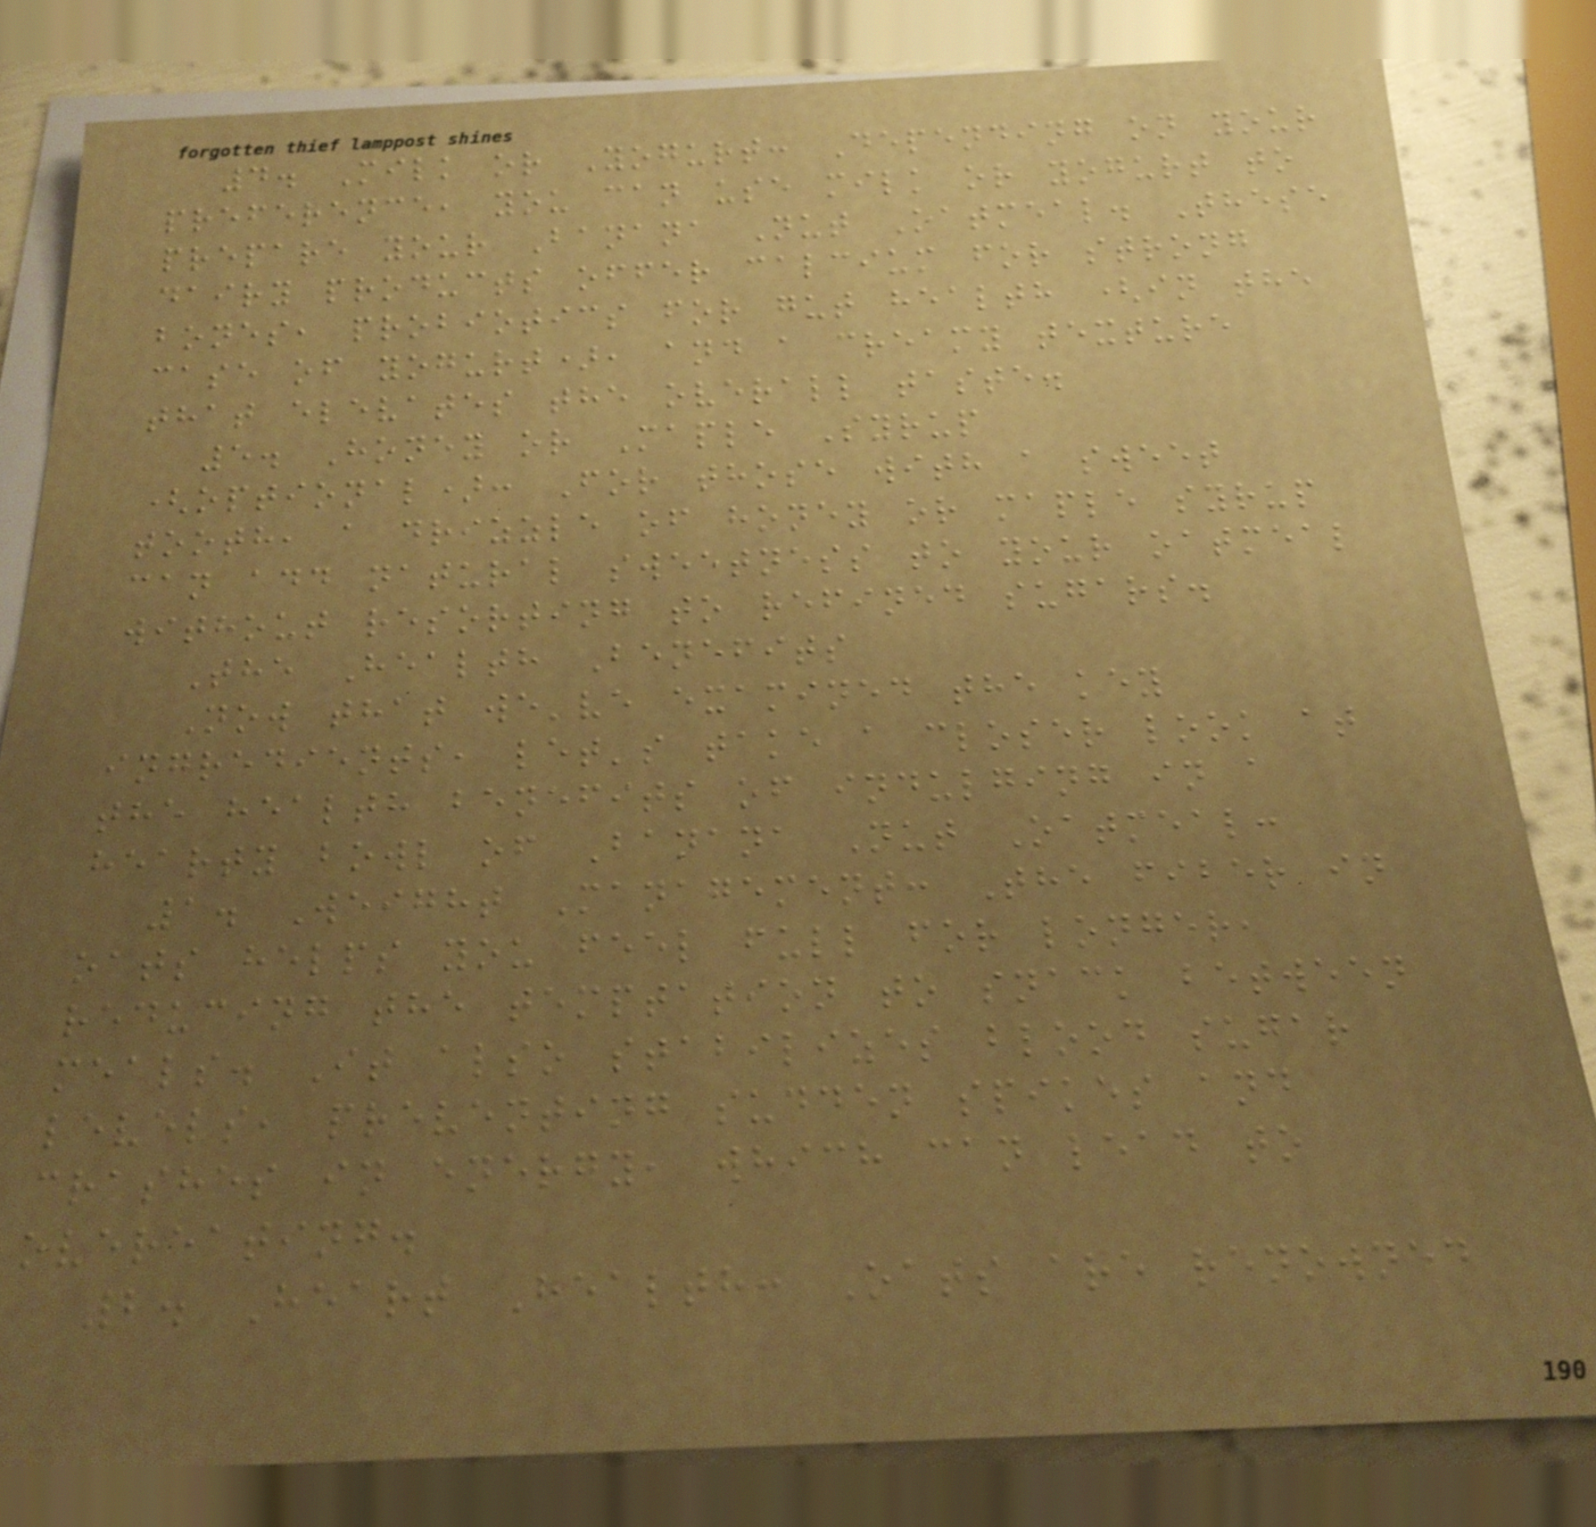4. Milk or Yogurt: Depending on your
preference, you can use milk or yogurt to
prepare your Banana Nut Oatmeal. These
dairy products offer calcium for strong
bones, probiotics for gut health (in the
case of yogurt), and a creamy texture
that elevates the overall taste.
5. Honey or Maple Syrup
(optional): For those with a sweet
tooth, a drizzle of honey or maple syrup
can add natural sweetness to your oatmeal
without resorting to refined sugars.
The Health Benefits
Now that we've examined the key
ingredients, let's take a closer look at
the health benefits of indulging in a
hearty bowl of Banana Nut Oatmeal:
1. Weight Management: The fiber in
oats helps you feel full for longer,
reducing the temptation to snack between
meals. It also stabilizes blood sugar
levels, preventing sudden spikes and
crashes in energy, which can lead to
overeating.
2. Heart Health: Oats are renowned
